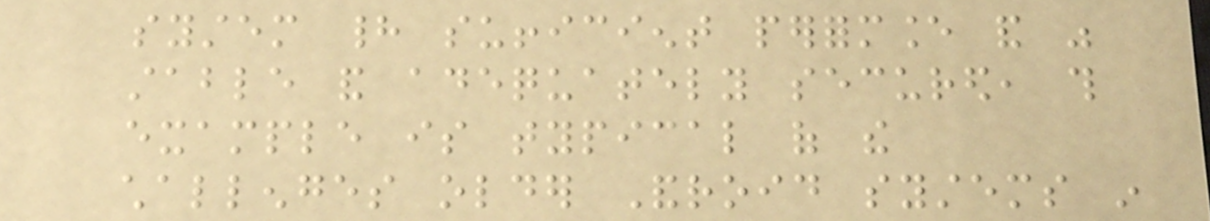system had sufficient performance and was
stable and adequately secured, this
example is typical of the
challenges older Android systems in
